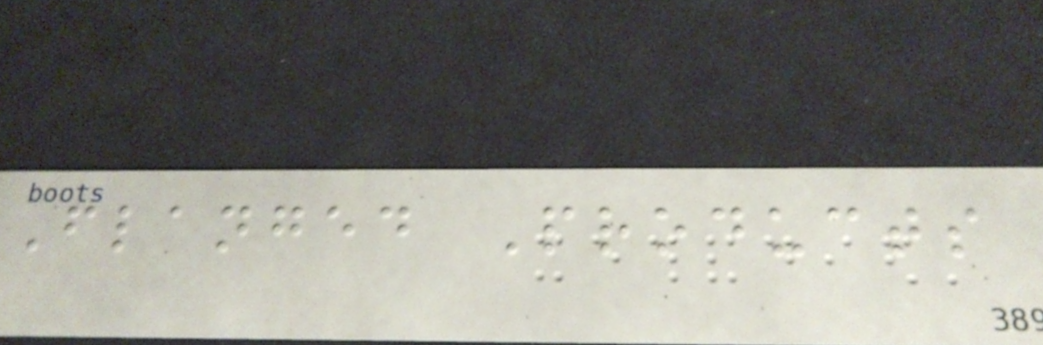Flanged Products
